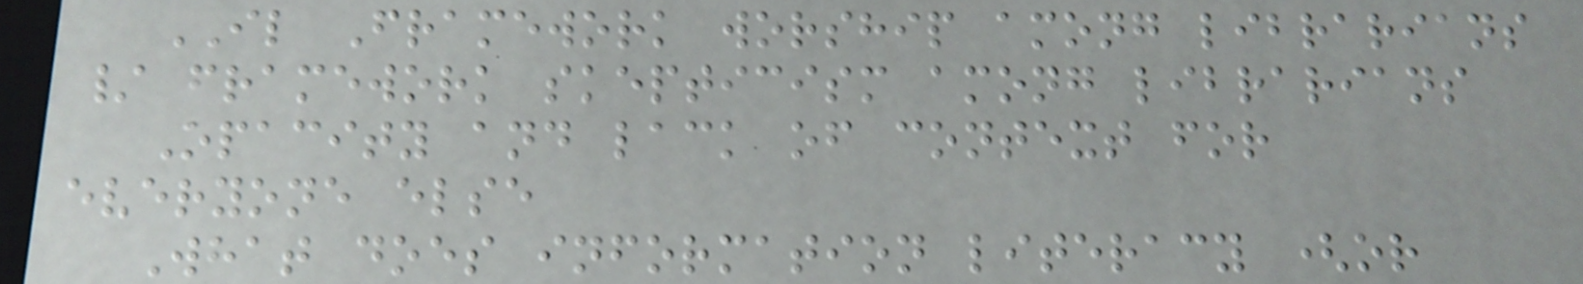IL Framework worship among librarians
/ framework skepticism among librarians
Opacity and lack of context for
everyone else
What does information literacy (or
